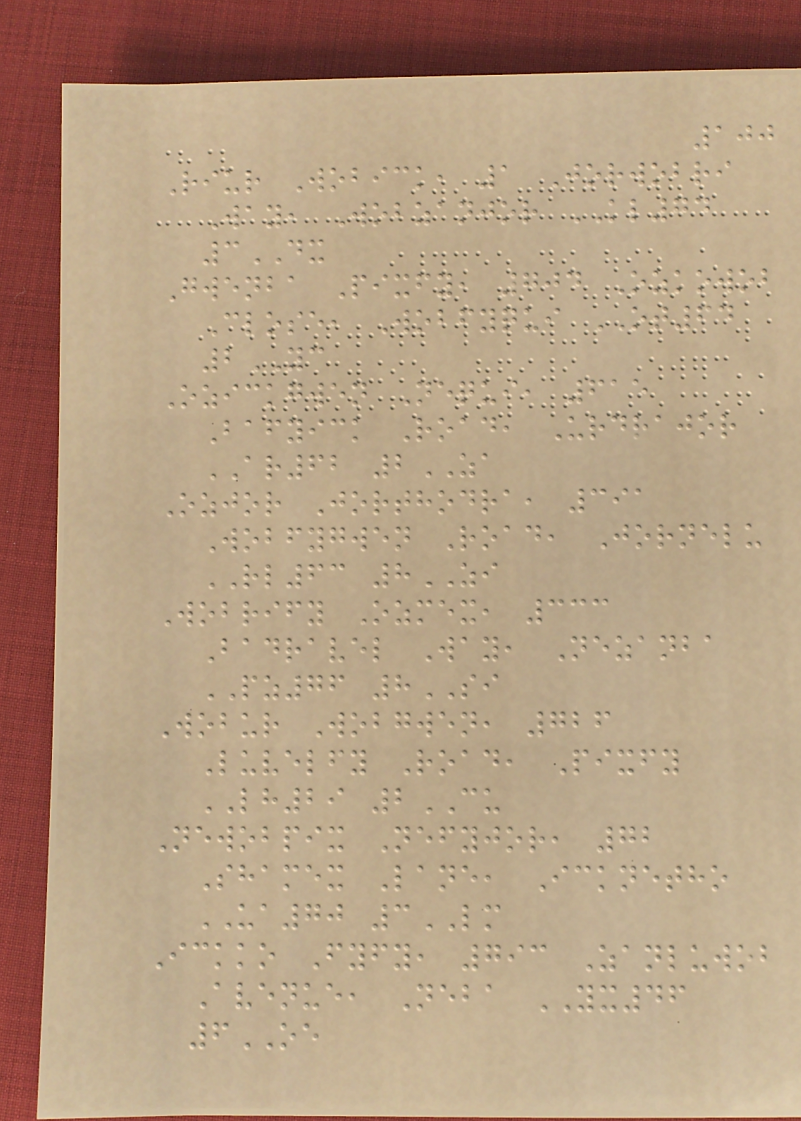100
Riur Wobick, 1 Jorwobri
Way, Wobzanjor KL74
3DX
Gwenba Pixfy, 704 Ozkowob
Close, Wobfyqui OT64
2YC
Ozickgwen Nequi, 615
Bafyick Road, Urdrajor
AR62 2ZA
Ozjor Jorthodra, 391
Wobfygwen Road, Jornelu
RL63 8ZI
Wobrify Ozmex, 333
Badravel Way, Nezanba
PZ76 8SI
Wobur Wobgwen, 726
Luvelfy Road, Pixfy
LH29 2CU
Newobpix Nefyjor, 72
Shamex Lane, Icknetho
UA70 3LM
Ickko Fyfy, 793 Zanluwob
Avenue, Neba YX46
6OE
